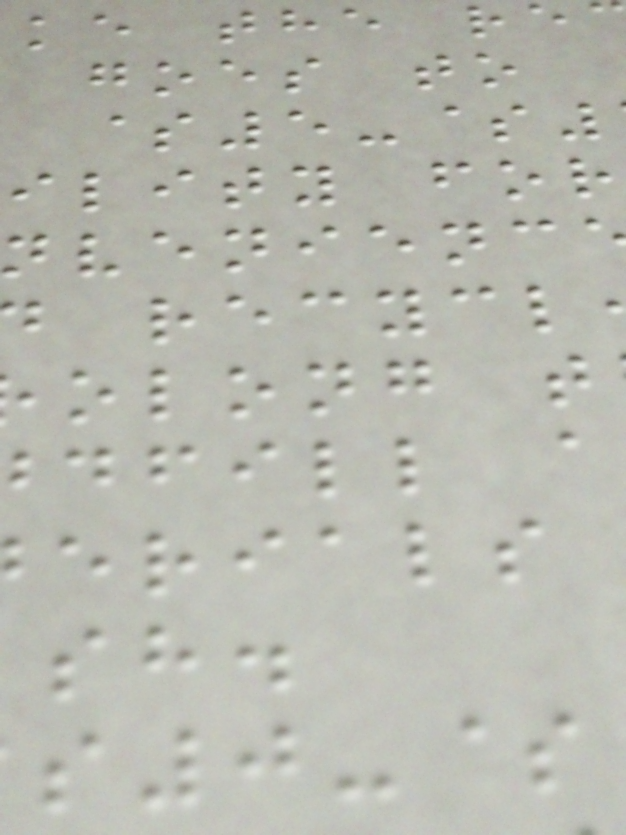ke the r
goes to
$5-$
ility for
recycl
olong t
dfill a
erials
